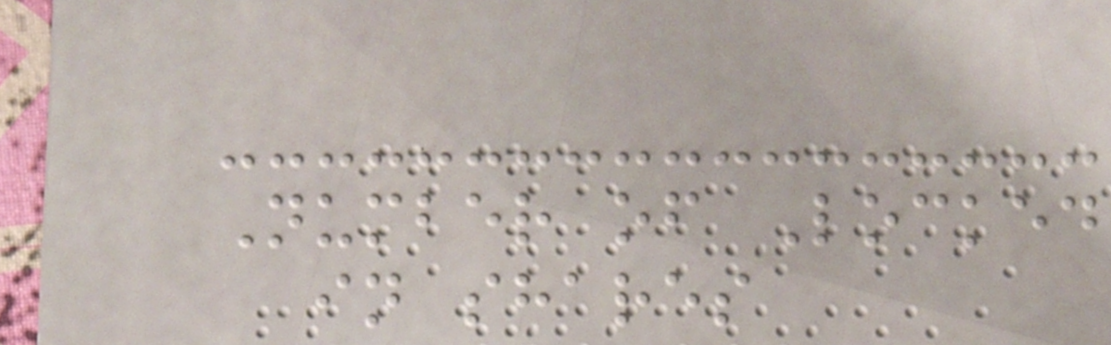Number of Locked
in shares
